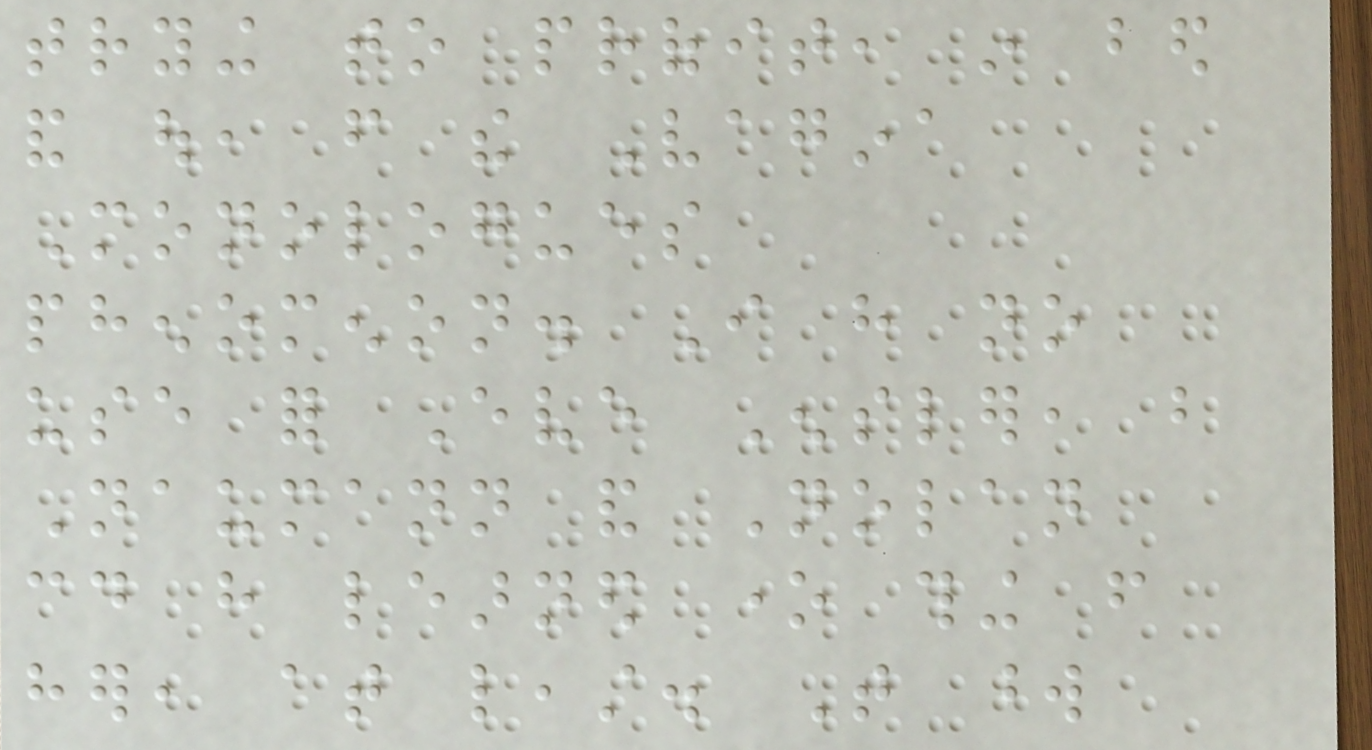trying to profit, in bed
and out, from the Vagina
Monologues
phenomenon. I have no
use for Eve Ensler, but
Naumann and Nolan
could have learned one thing from
her, at least. That word
